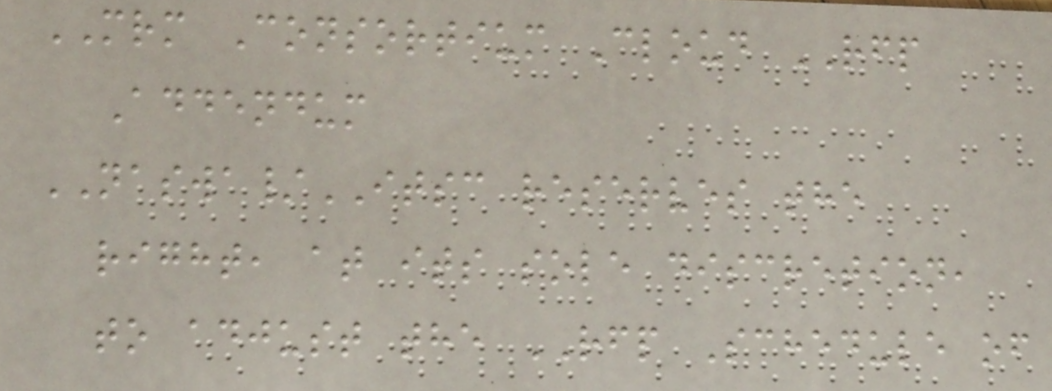MRM Consortium Cloud RFP
Addendum
NASWA/ITSC reserves the
right, at its sole discretion,
to adjust the RFP Schedule of
